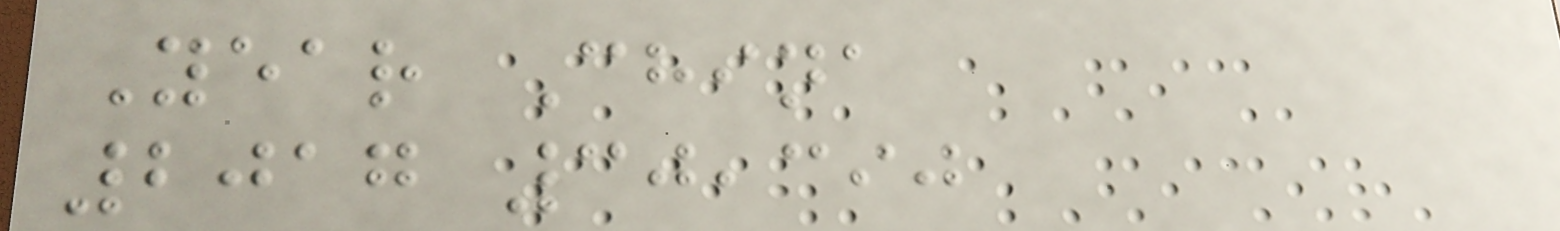Year China
2017 30,390
